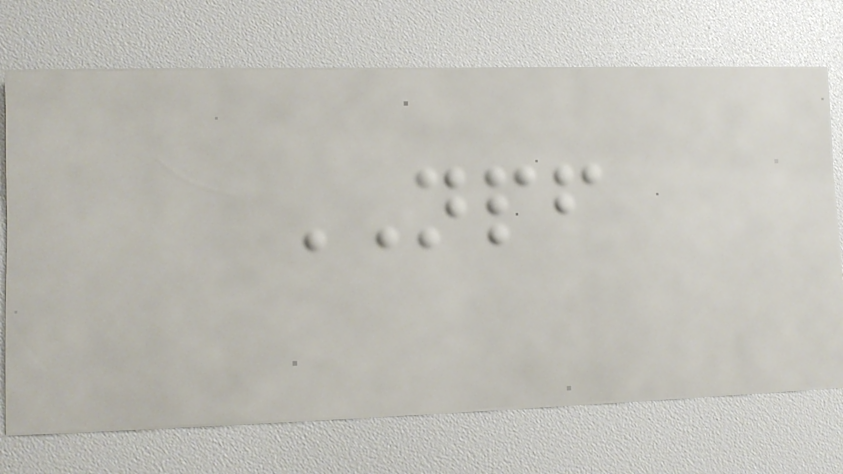NPF
